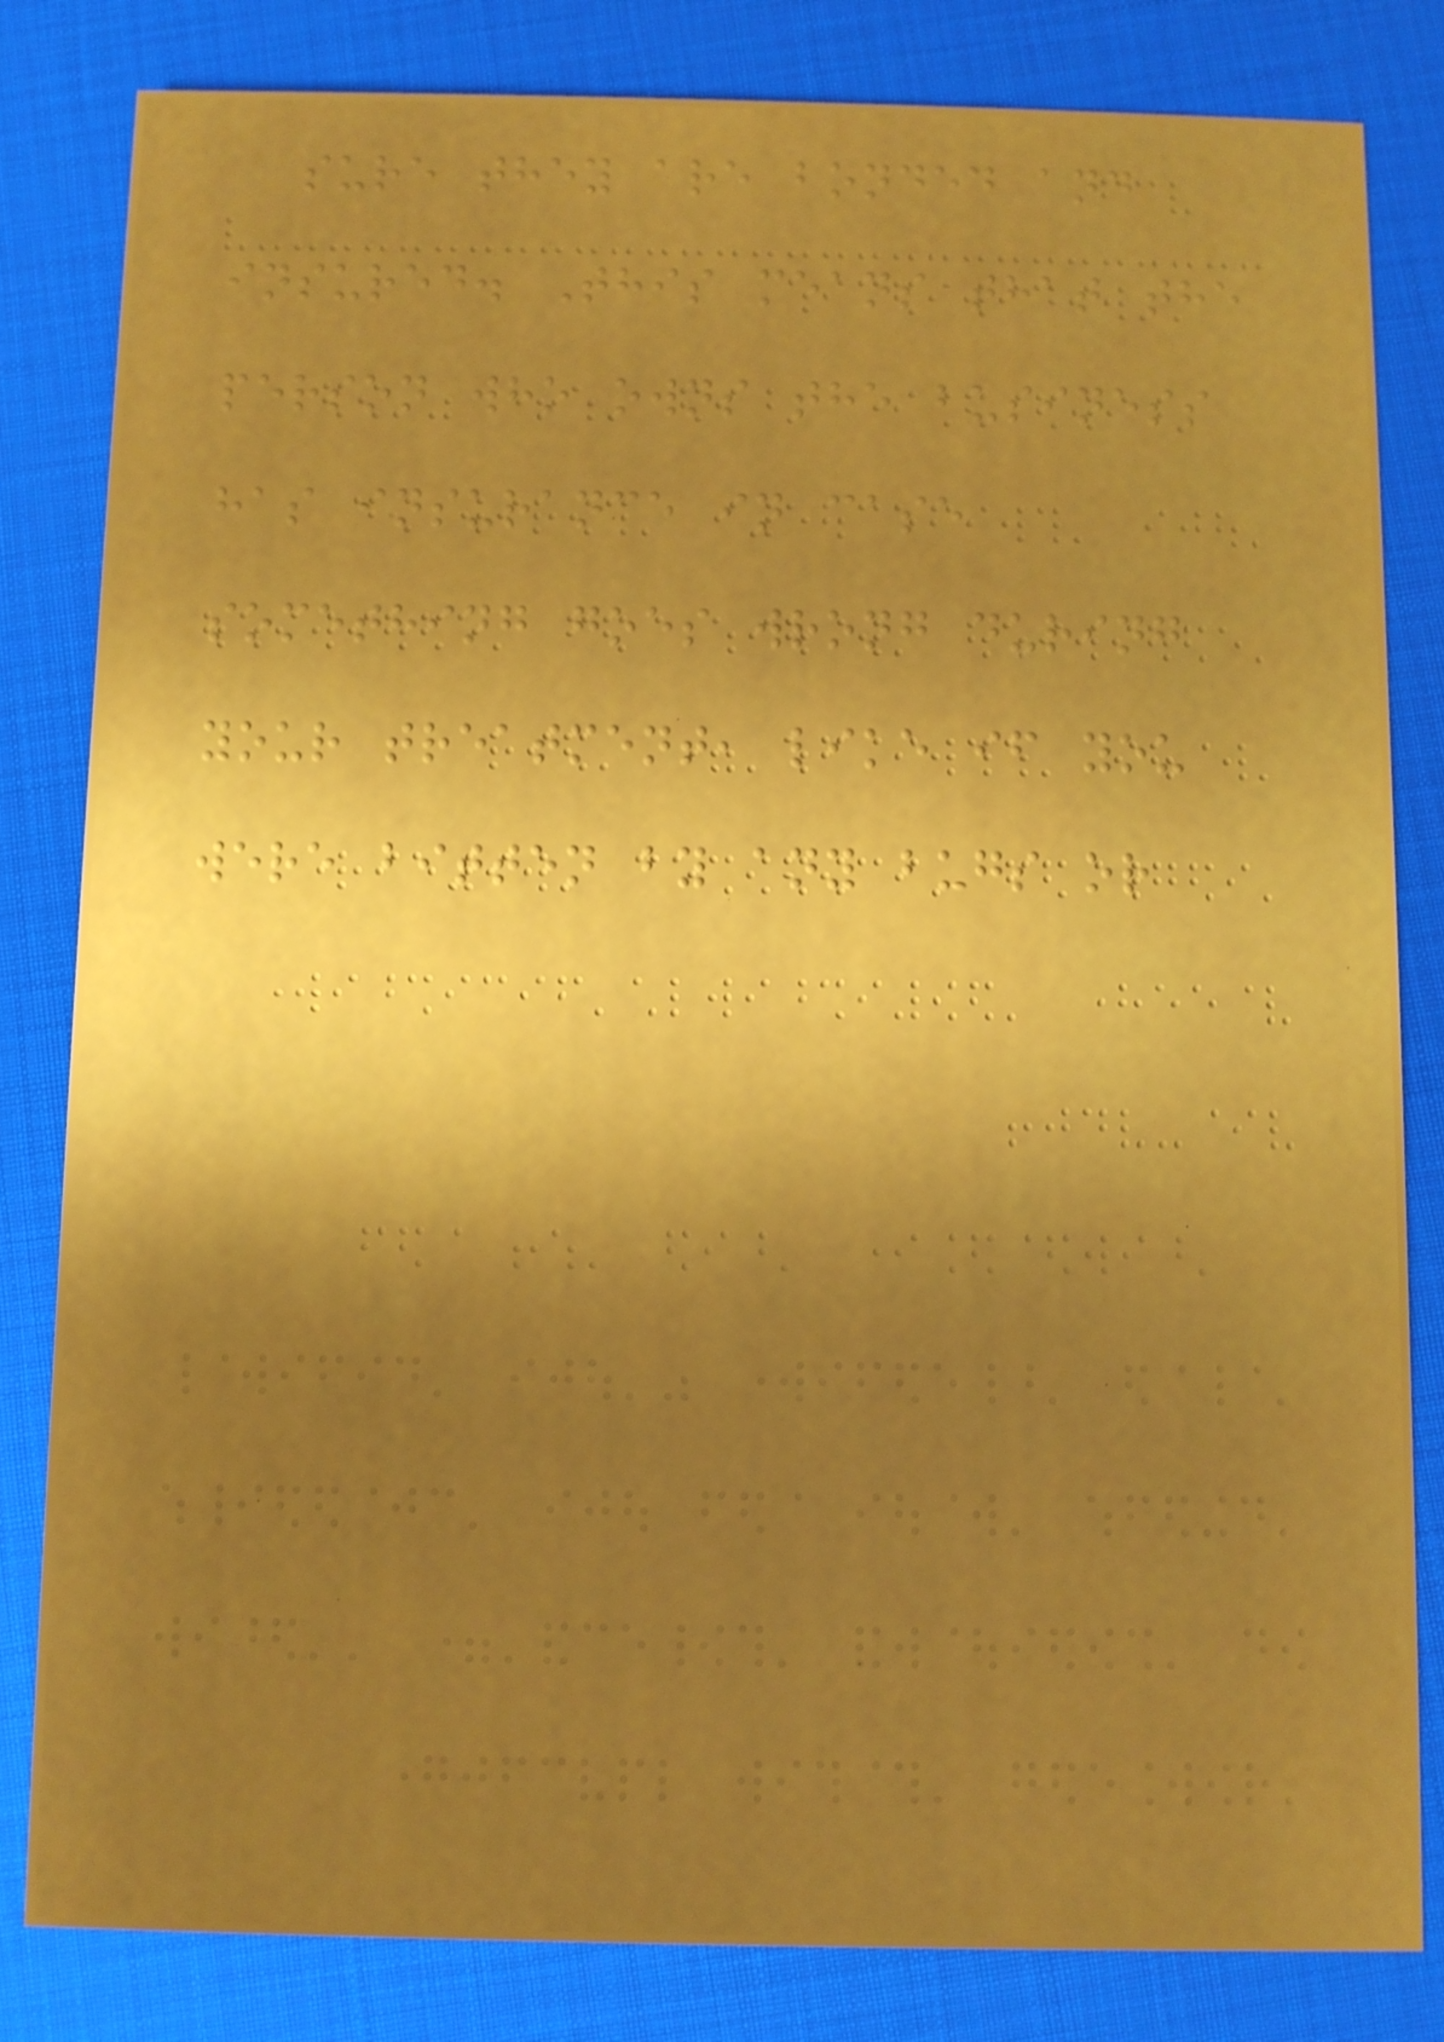sure they are bonded and
insured. This means that the
person who owns the business
has insurance in case
something goes wrong during
your treatment, like if you
were bitten by any bugs or
